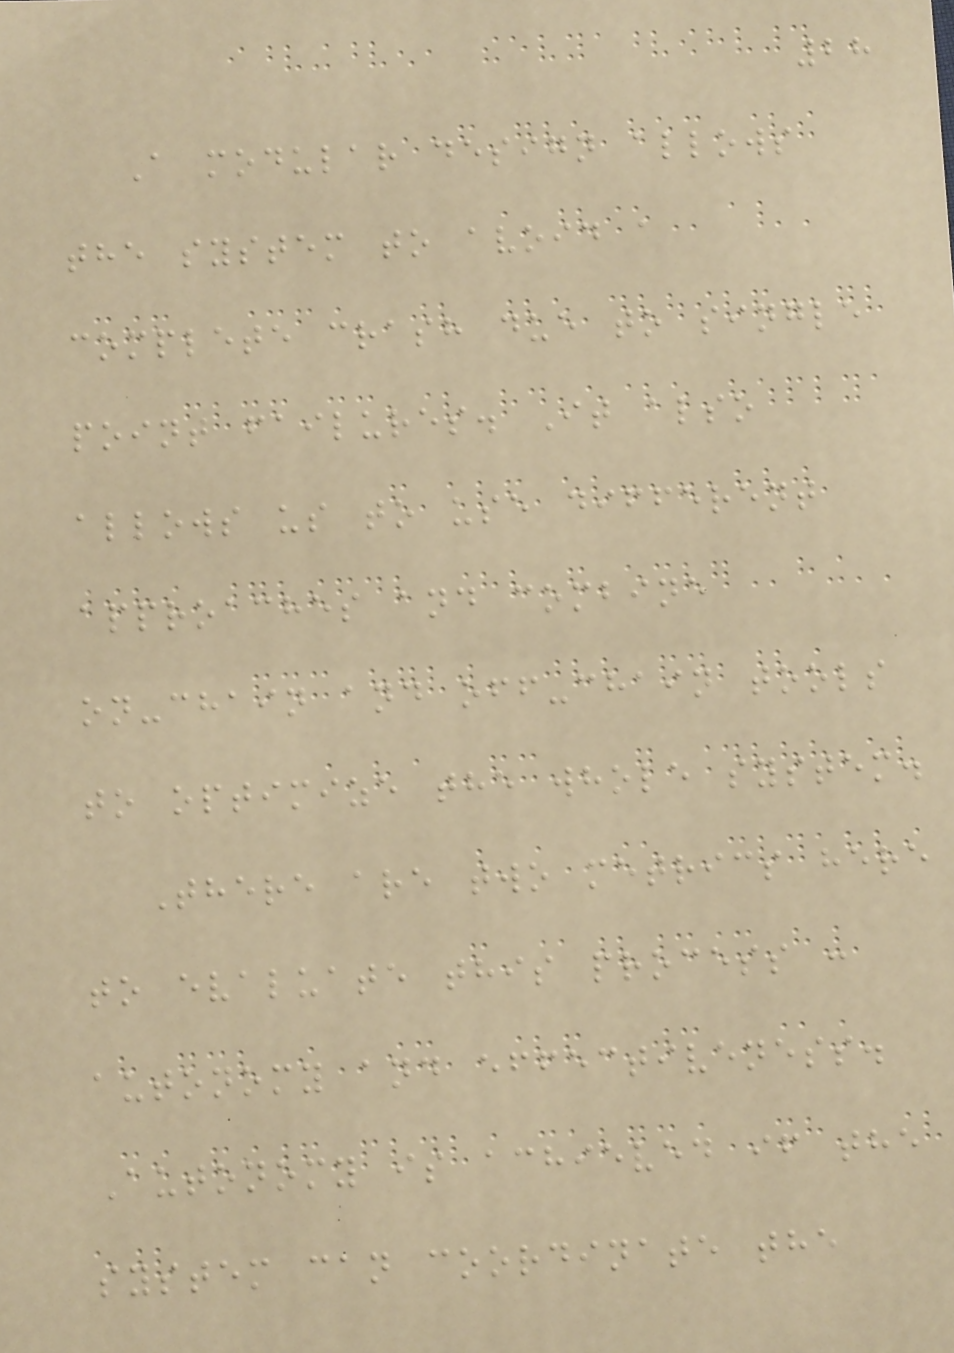28
A modular design allows
the system to avoid a
complete crash due to single
point failures. It also
allows us to use different
approaches and combine
on-chain and off-chain tools
to optimize the whole system.
There are two metrics here
to evaluate this process :
autonomy and effectiveness.
Autonomy is achieved if the
system can coordinate the
